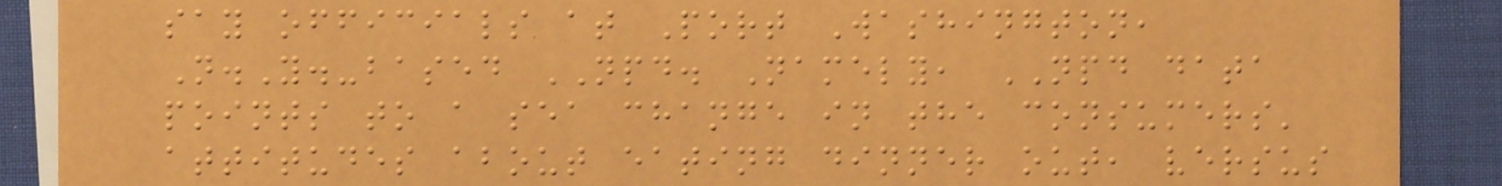say officials at Port Washington,
N.Y.-based NPD. Namely, NPD data
points to a sea change in the consumers'
attitudes about eating dinner out, versus
